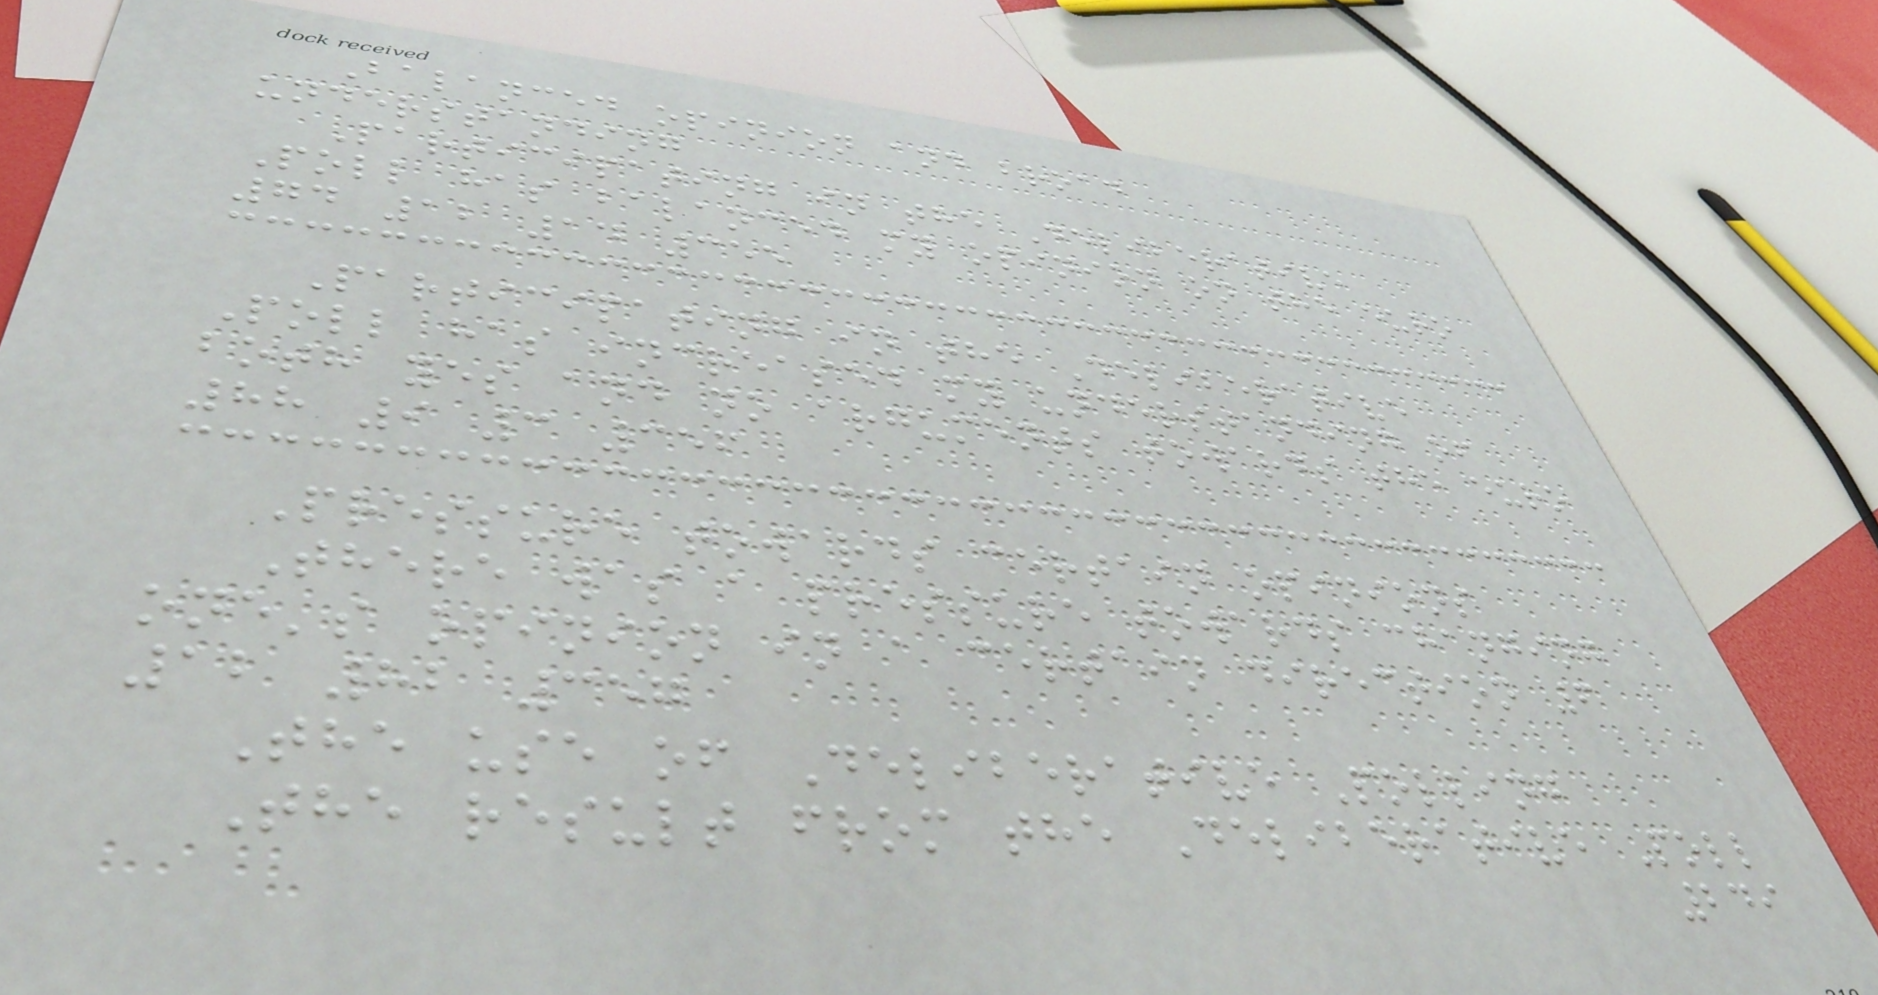Balanced opinion and broad
understanding
Participating in the Deliberative
Poll has balanced my opinion on the euro
74 12 14 355
Participating in the Deliberative
Poll has increased my understanding of
both yes and no arguments towards the euro
88 9 3 356
Pressure towards certain opinions
There was a pressure towards changing
one's opinion in a certain direction 6
12 82 357
The use of Deliberative Polling
The result from the Deliberative Poll
249
